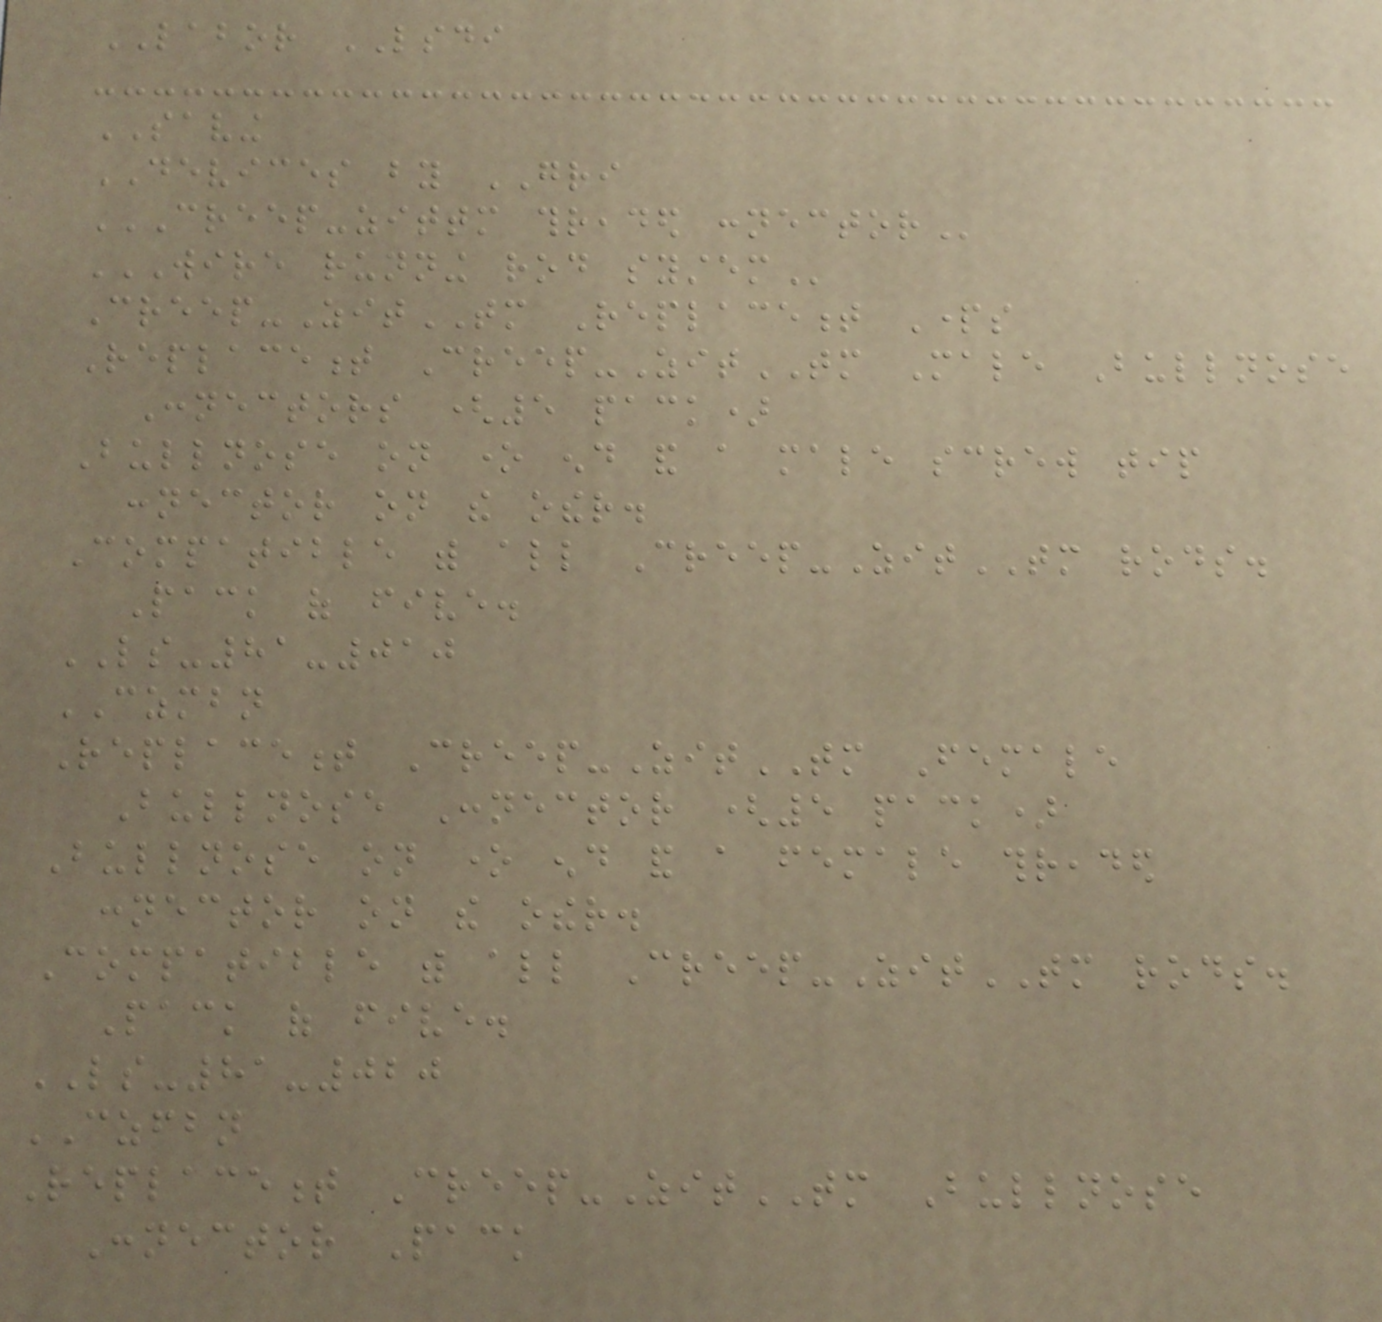LABOR LSDI
SAVING
DEVICES by GRI
CREEP-ZITTM THREADED CONNECTOR
WIRE RUNNING ROD SYSTEM
Creep-ZitTM Replacement Parts
Replacement Creep-ZitTM Male Bullnose
Connectors (5 pack)
Bullnose on one end and a male screw tip
connector on the other.
Compatible with all Creep-ZitTM rods.
Pack of five.
LS-81-010
CZMBN
Replacement Creep-ZitTM Female
Bullnose Connector (5 pack)
Bullnose on one end and a female threaded
connector on the other.
Compatible with all Creep-ZitTM rods.
Pack of five.
LS-81-020
CZFBN
Replacement Creep-ZitTM Bullnose
Connector Pack
